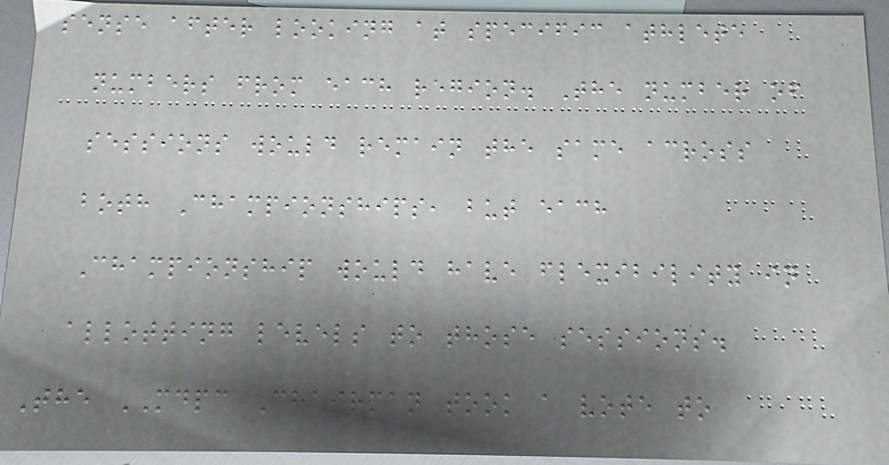sense after looking at specific athlete
numbers from each region. The number of
sessions would remain the same across
both Championships, but each
Championship would have flexibility in
allotting levels to those sessions.
The MDPC Chairman took a vote to
